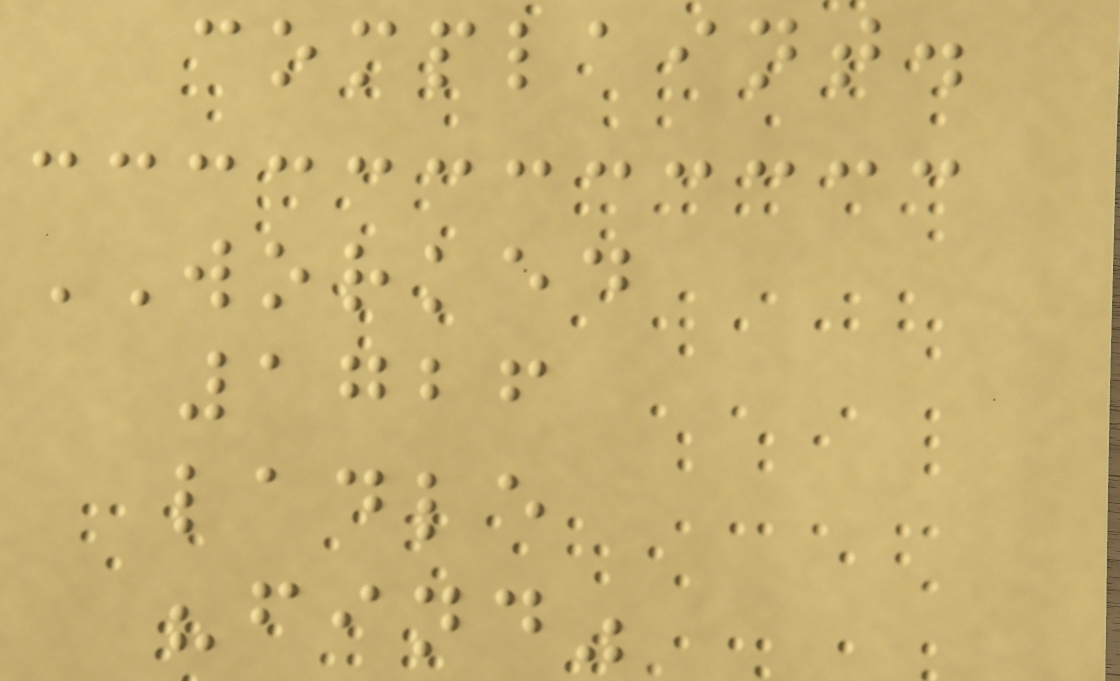complaint.
WORKED
1726
ladle
"find"
